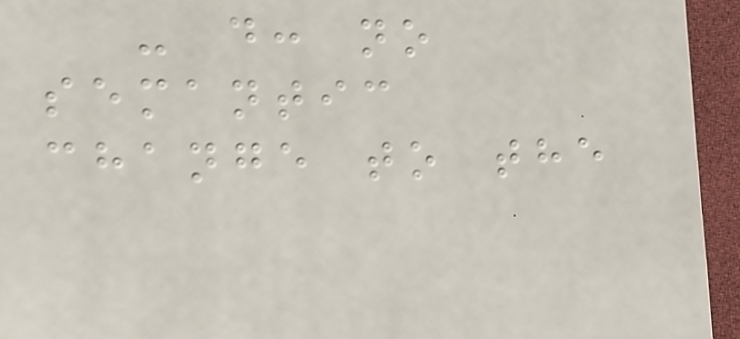- d: no
semantic
change to the
